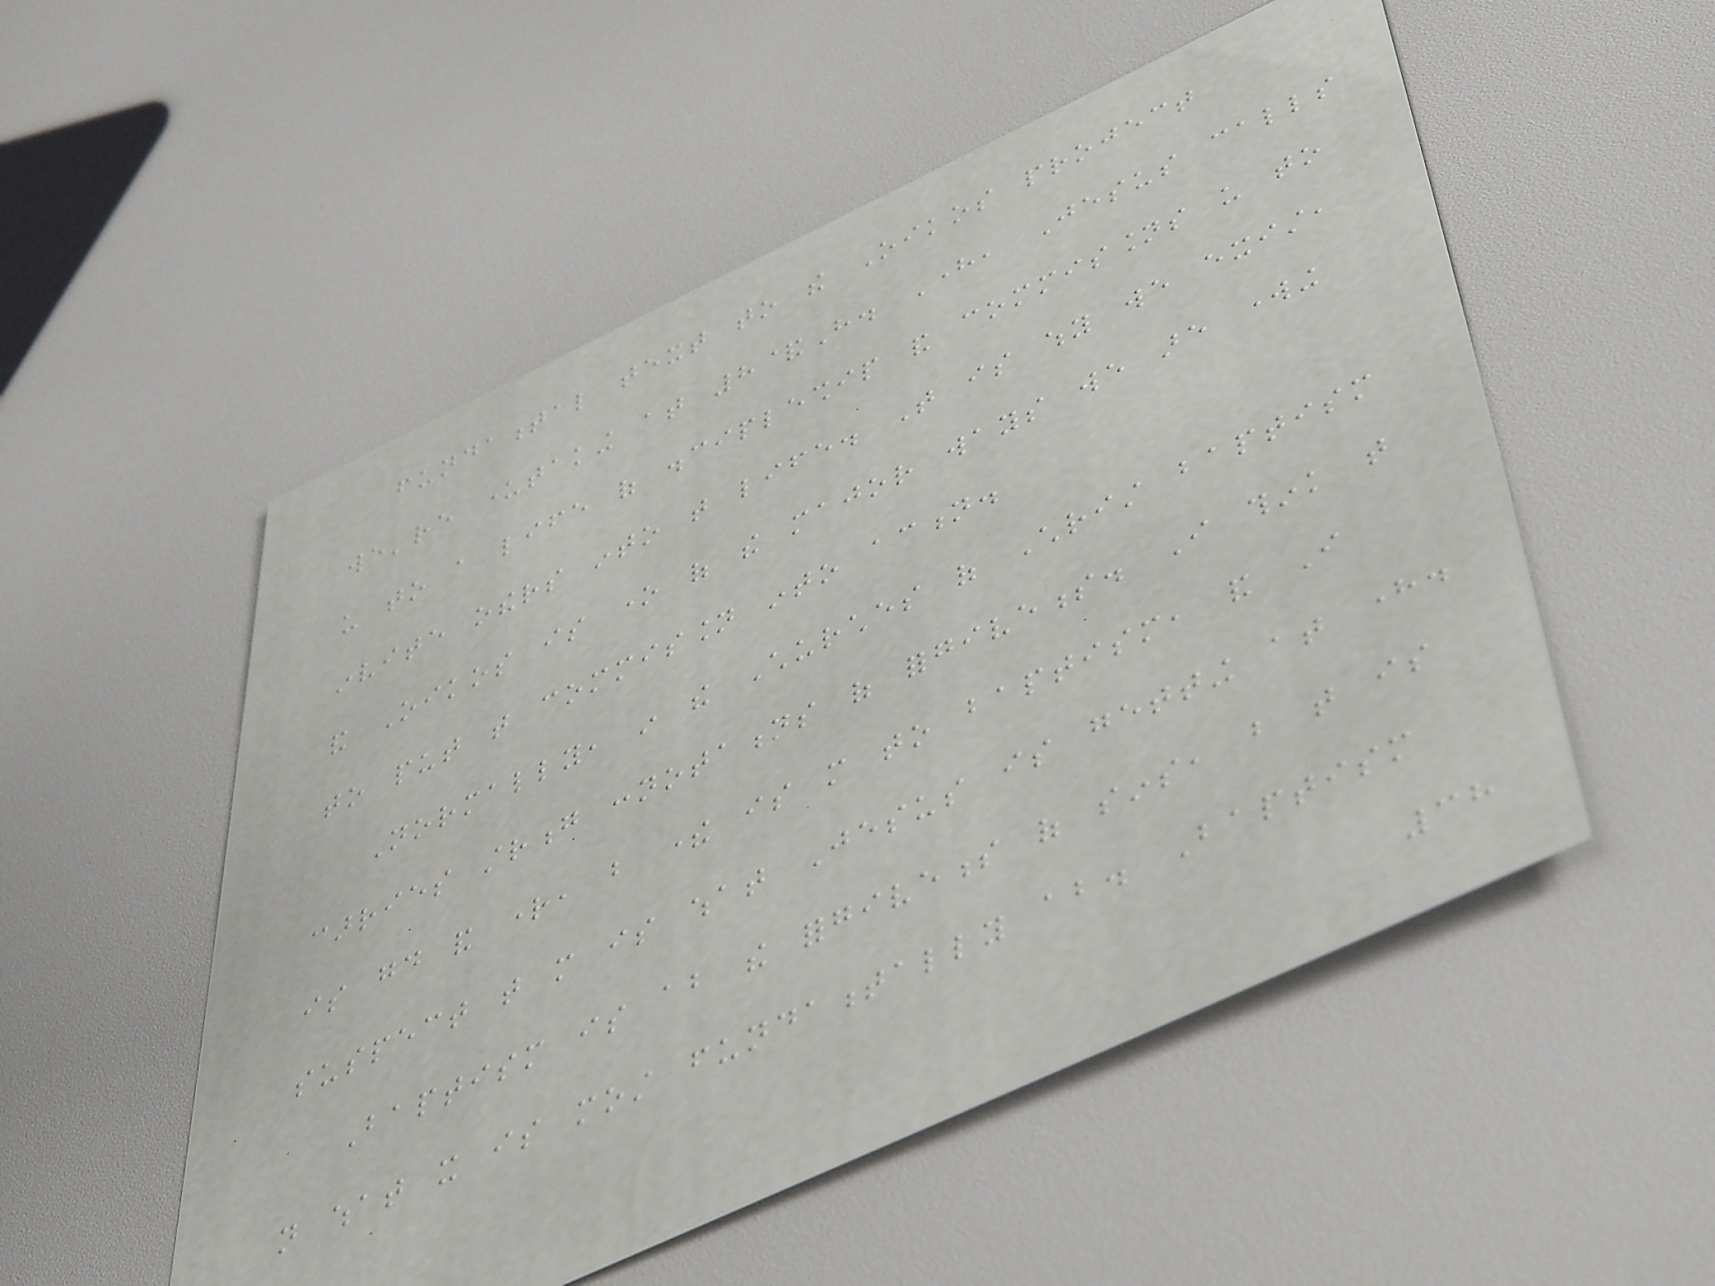fundamental text to the Oikos project
we're undertaking at 8&H. Here, Jesus calls
us to a life of discipleship and commissions us to
invite others into that life. That is why we exist,
and Oikos is one of the major ways we are working
to put that commission into action.
Normally, in the Churches of Christ baptism
carries strong connotations of forgiveness. I think that
is good and right, but there is more to baptism, and I
suspect that more is what Jesus is getting at here.
Baptism is about the forgiveness of sins, but that is
not what it is most fundamentally about. Baptism
38
